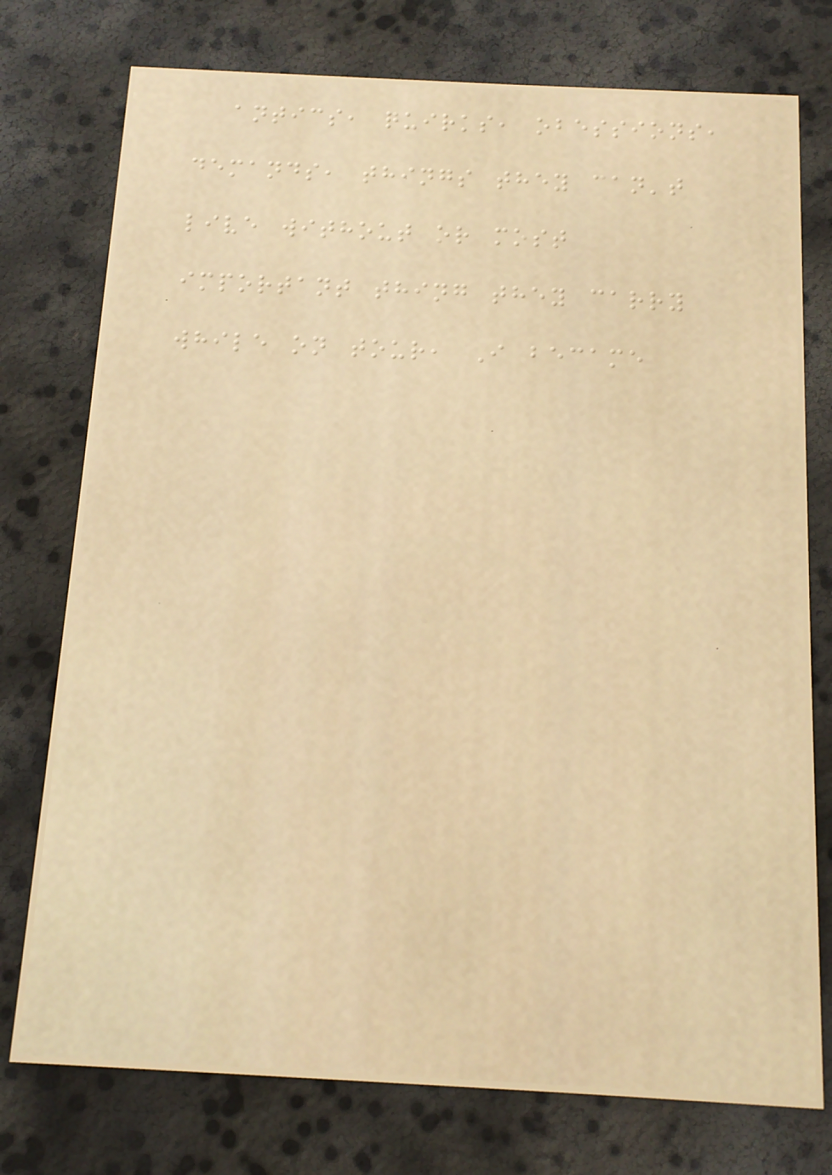antics, quirks, obessions,
demands, things they can't
live without or most
important thing they carry
while on tour, I became
